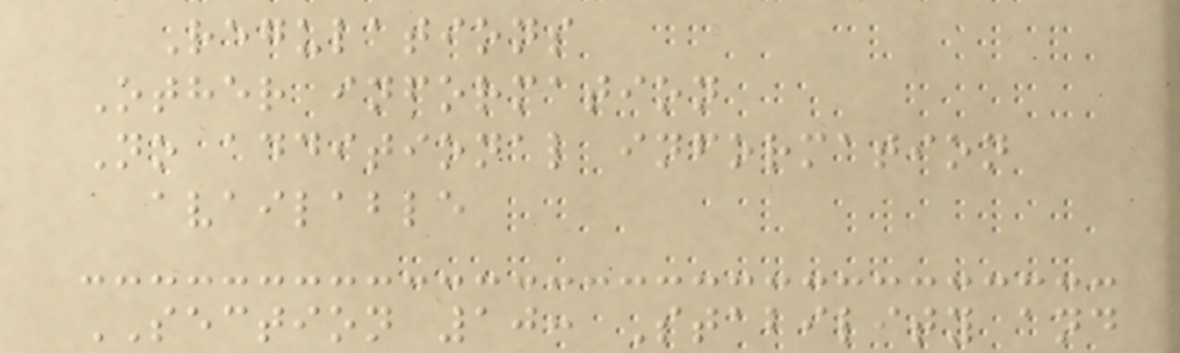Regulations
Other information
No additional information
available
SECTION 10: Stability and
